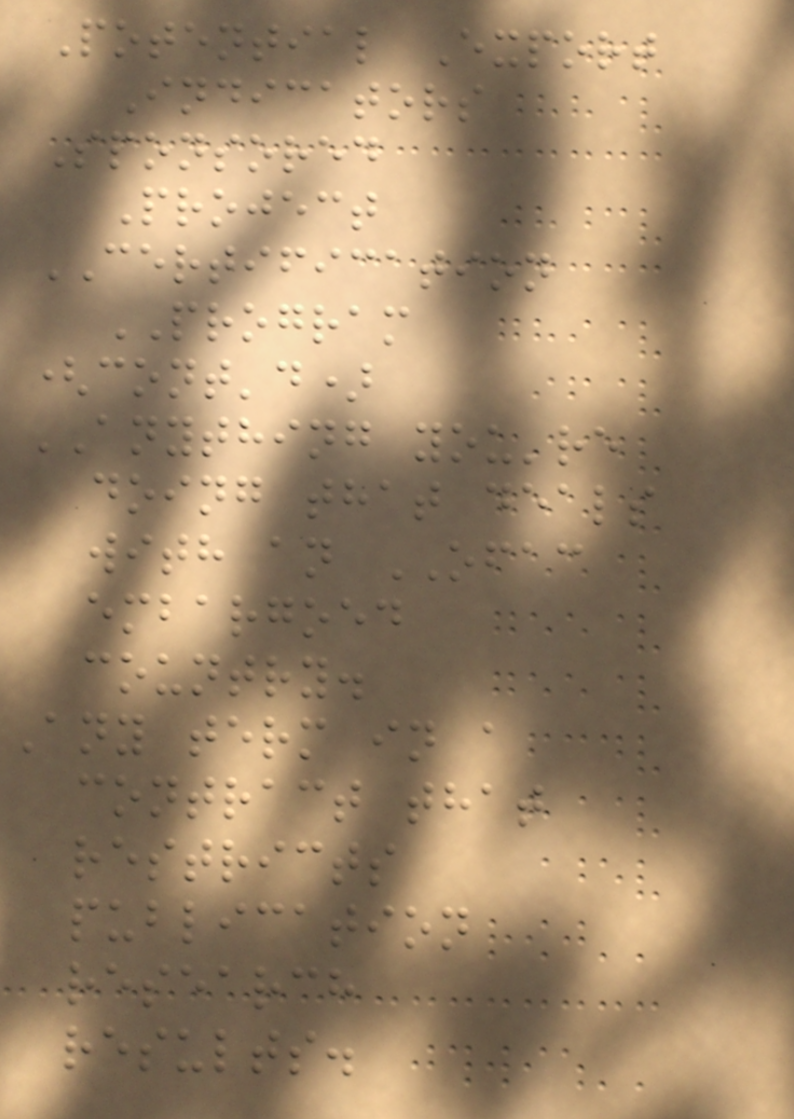Potential Export
Indicators
Sponsored
Project
CERTIFICATION
PROGRAM
(cont'd)
ANYTHING you're
doing that deals
with an OFAC
embargoed
country.
Any term in a
contract that
restricts
publication
research
results.
